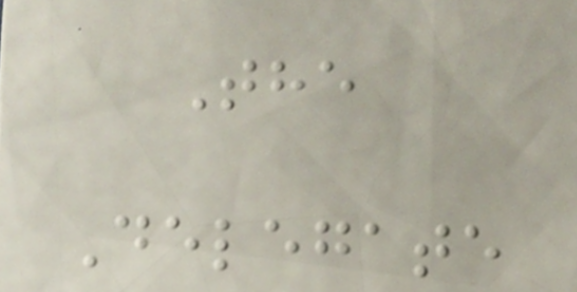The
Delegate
